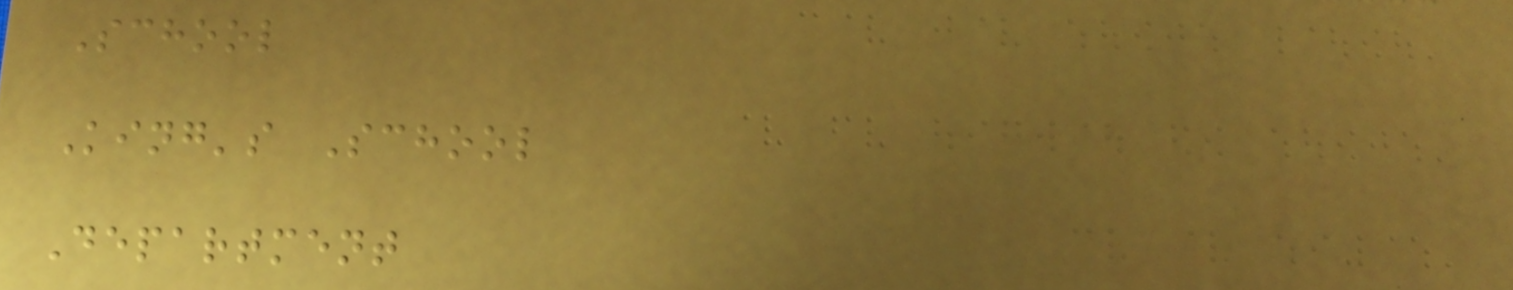School
King's School
Department
